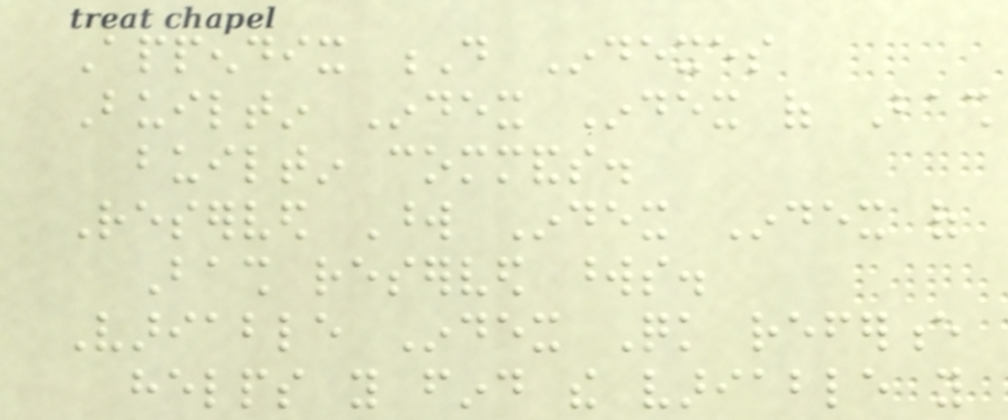Appendix D Indexes
Builtin Index Index of Bash
builtin commands.
Reserved Word Index Index of
Bash reserved words.
Variable Index Quick reference
helps you find the variable you
